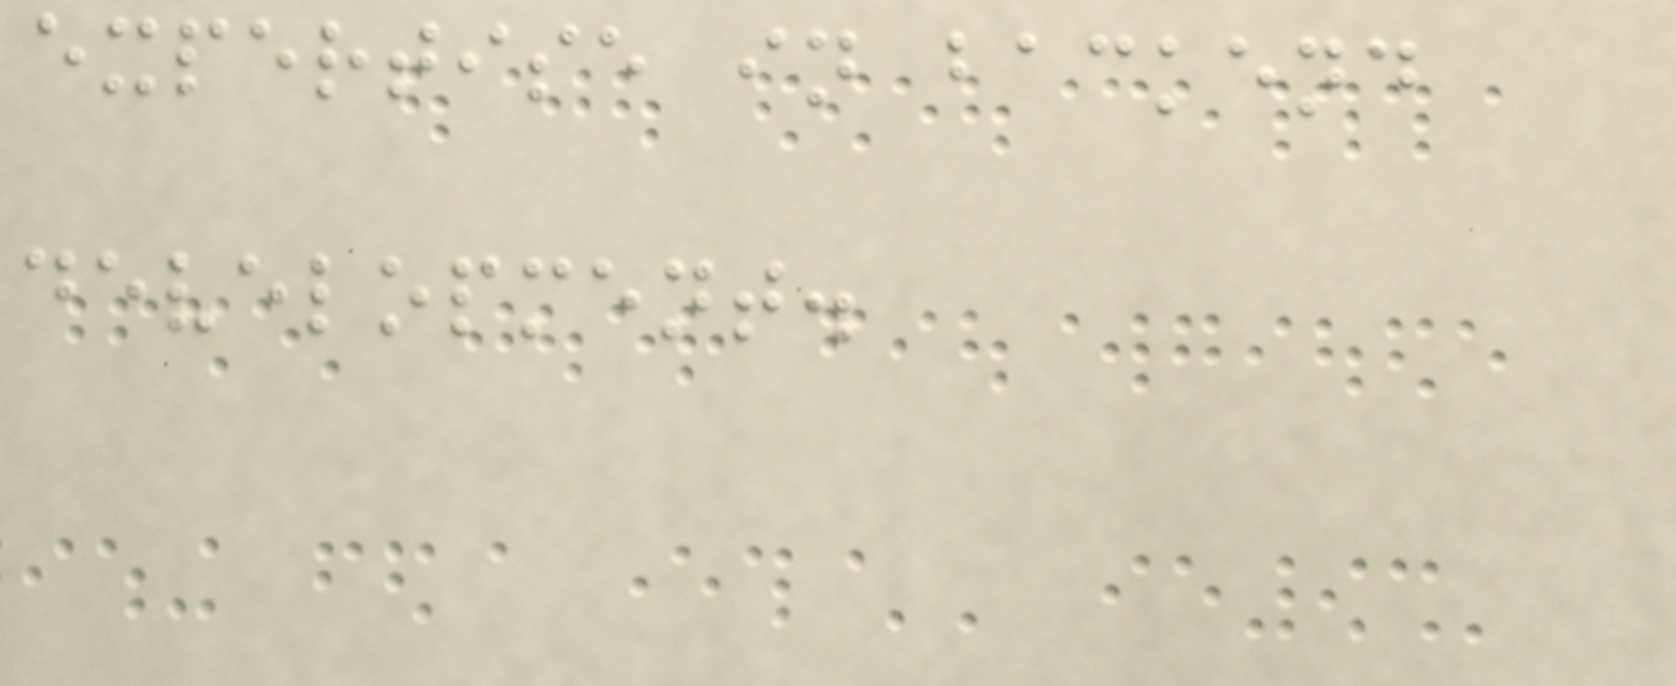expertise in backend
development.
